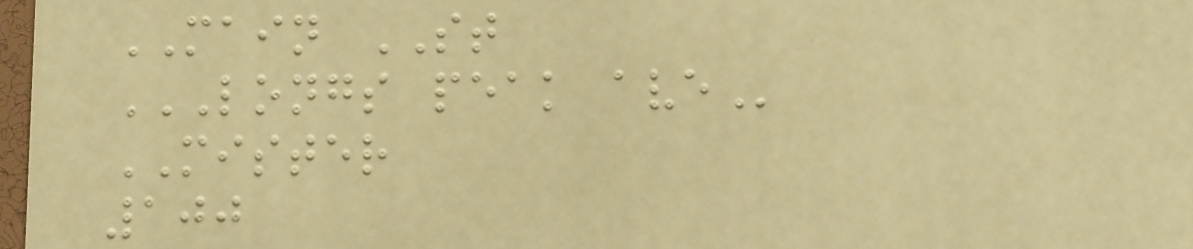MAIN ST
LONGS PEAK AVE
MISTER
100
